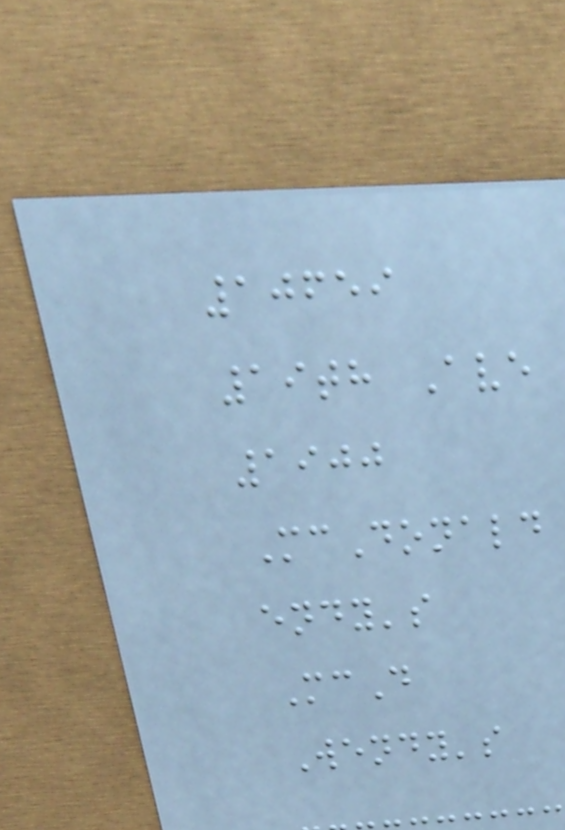10659
19th Ave
1900
McDonald
endy's
McD
Wendy's
